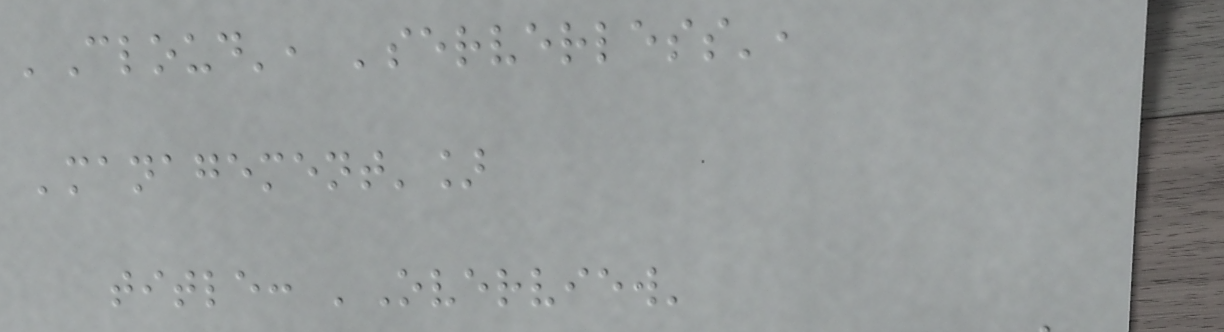'Cloud', 'serverless',
'management']
title: 'Overview'
